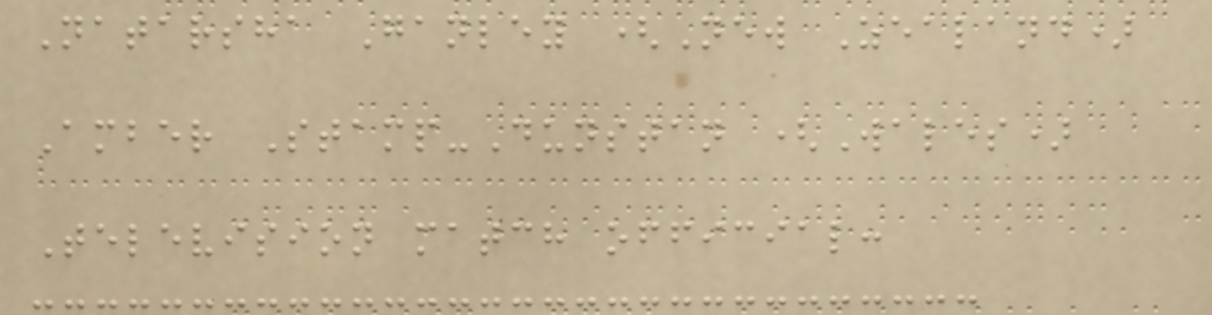Natarsha Ganley (New Zealand)
Amber Stamp-Dunstan (Wales)
Television match official:
